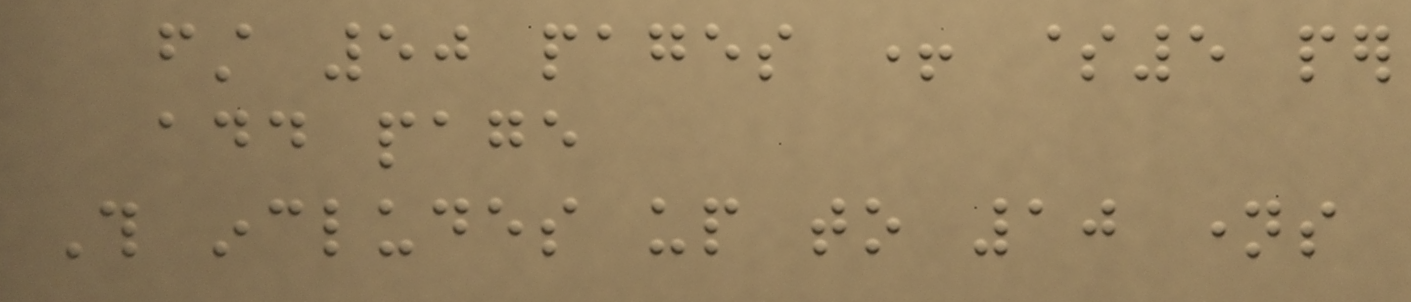first 50 pages + $5 per
add page
This includes up to 10 names
